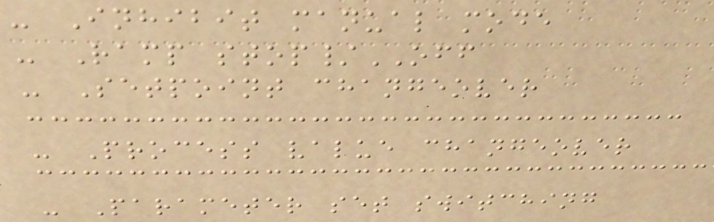- Inhibit manual mode
- Ramp stop/OFF
- Setpoint changeover
- Process value changeover
- Parameter set switching
